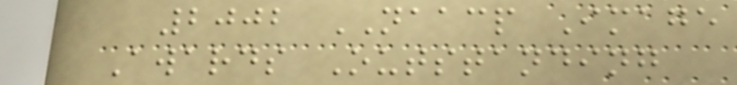2002 NAACP Image
Awards Outstanding
